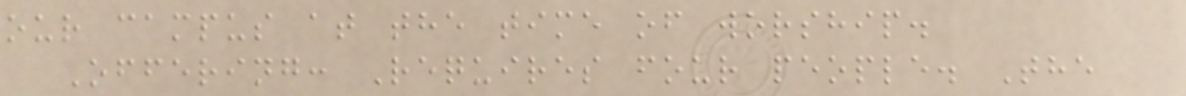our campus at the time of worship.
Offering: Requires four people. The
